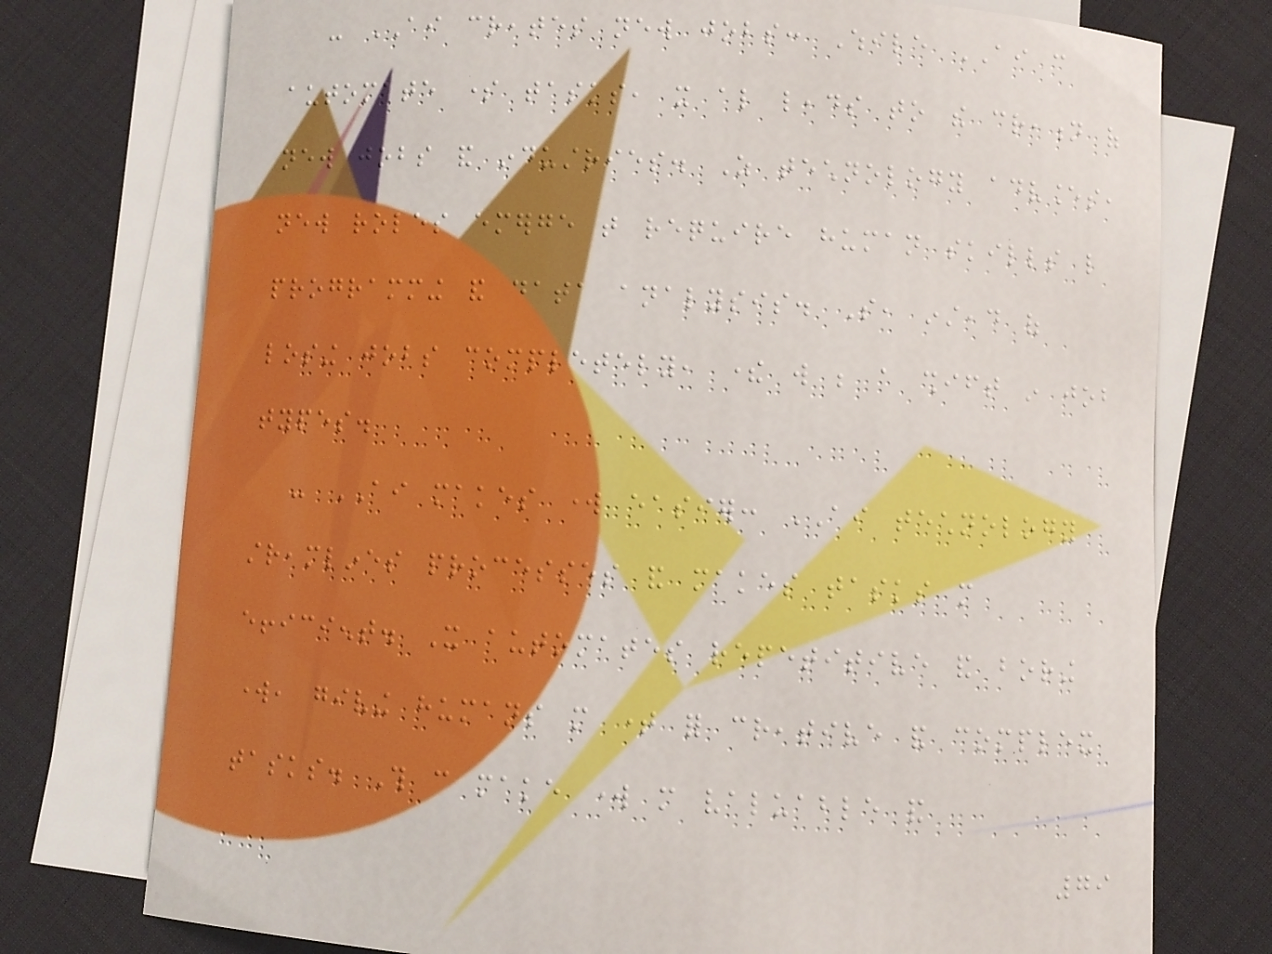- AI creates new jobs: While AI can
automate some tasks, it also leads to the creation of
new jobs and industries. As technology advances,
new roles emerge that require human skills like
programming and data analysis. So, instead of
losing jobs completely, there will be a shift in job
types.
- AI makes work easier: AI technology
streamlines processes and makes tasks more
efficient. It automates repetitive and boring
work, giving humans more time for creative and complex
tasks. This can make work more valuable and
79
